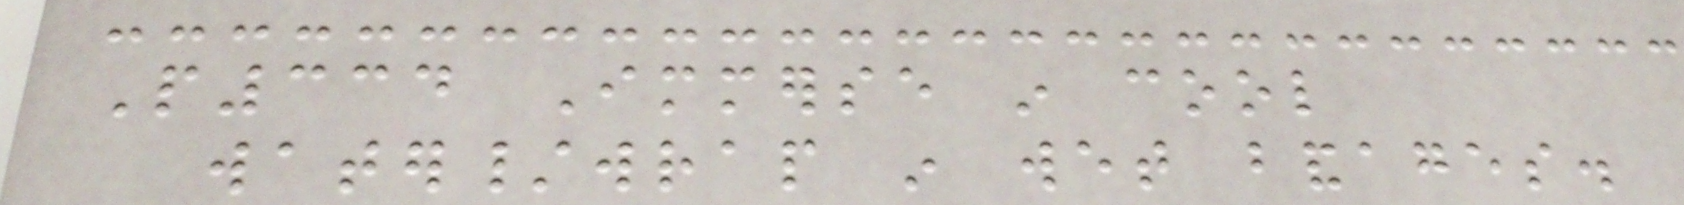P334 Immerse in cool
water/wrap in wet bandages.
